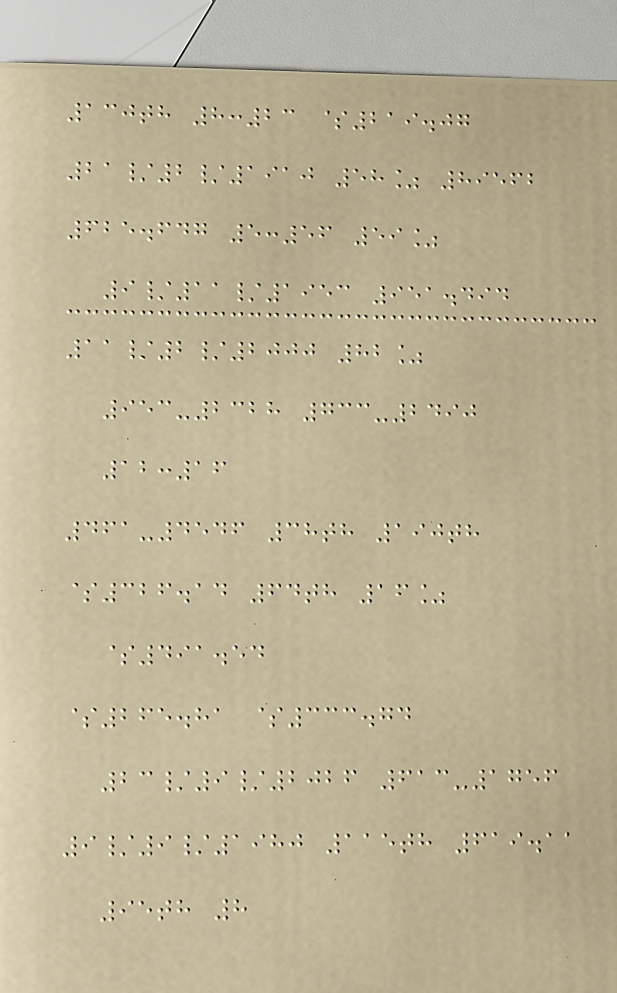130th 8:23 $219.07
21/2/1910 58% 89562
625.647 5:56 59%
9/11/1953 951.494
11/2/2000 82%
953-2328 733-2490
12:16
461-4546 38th 190th
$326.14 64th 16%
$491.54
$265.81 $333.74
23/9/2026 613-1756
9/9/1980 115th 619.11
95th 8
